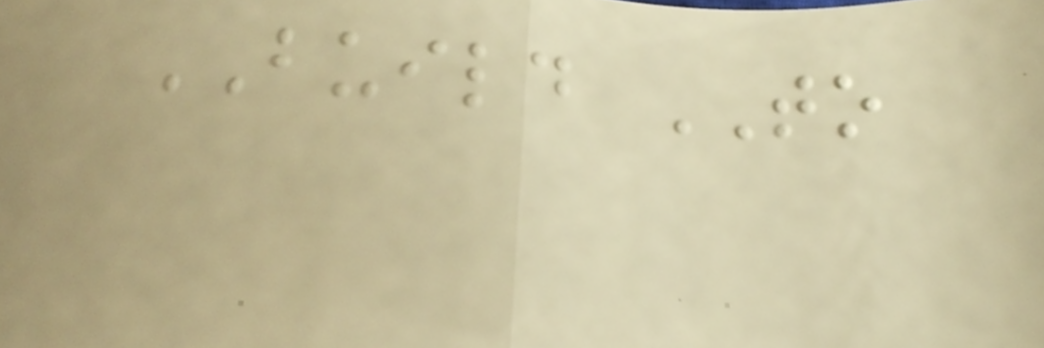BUILD TO
